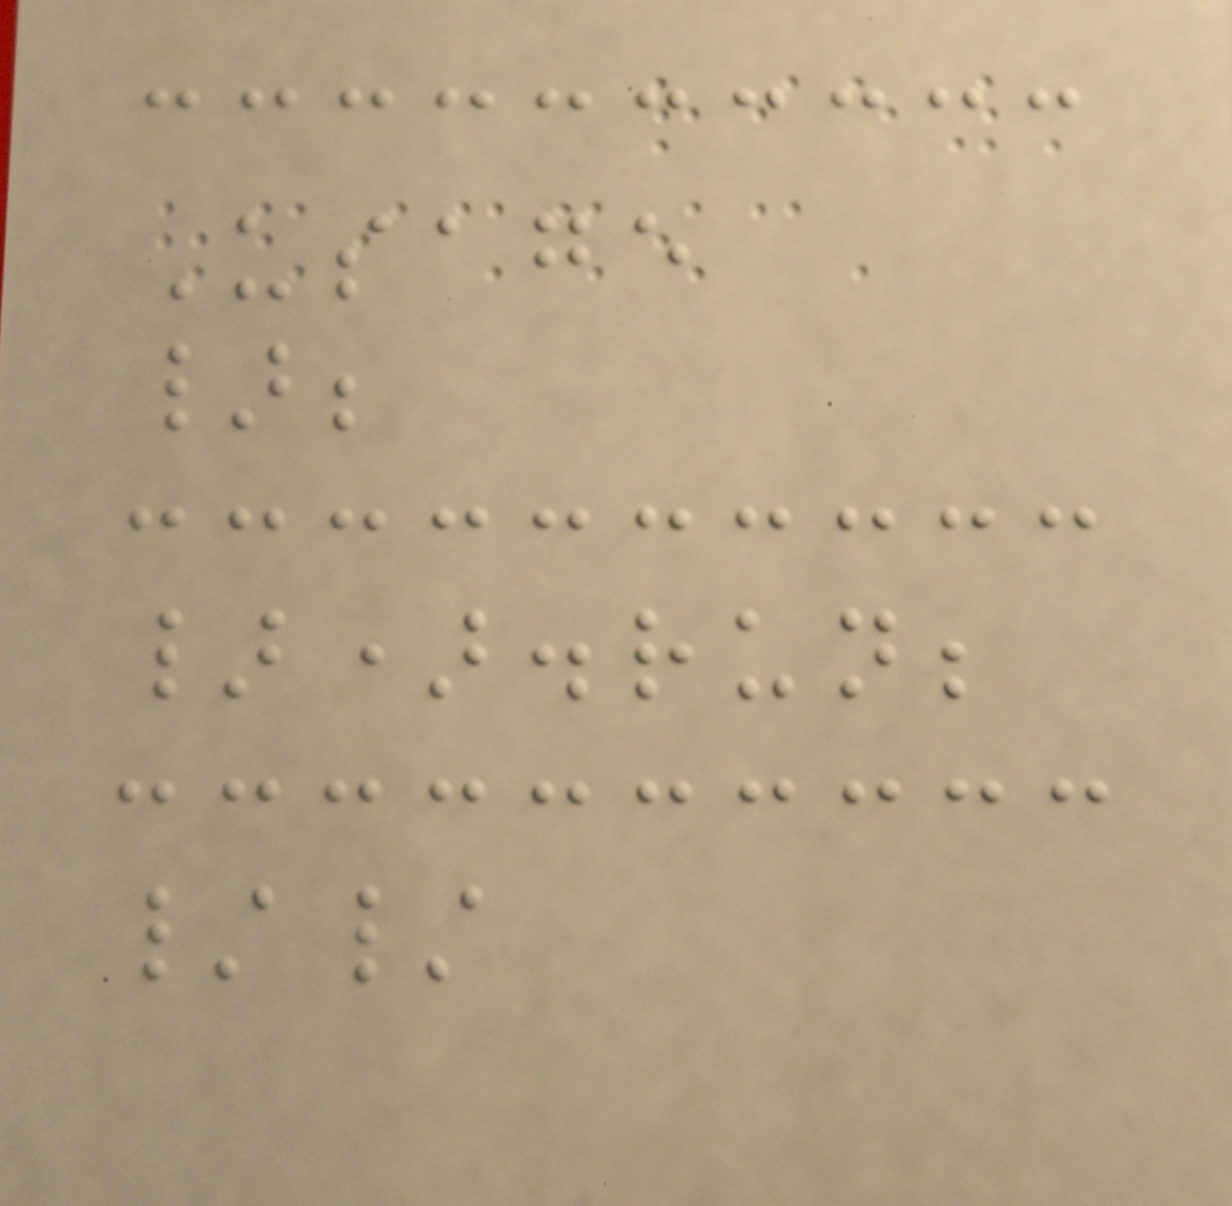Usage
};
}).run;
//
